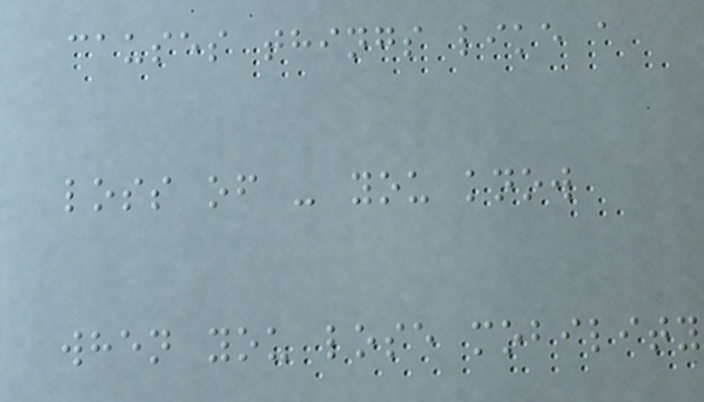causes things like a
loss of - you know
when you lose mobility
